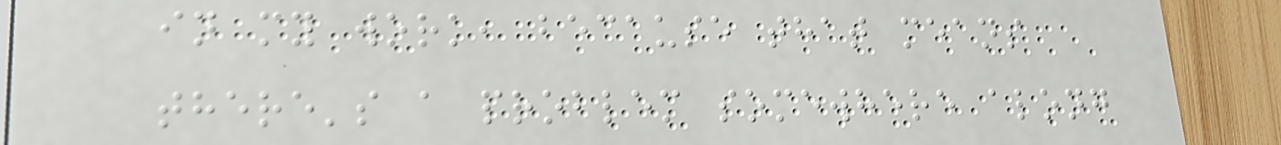in my work, because that means
there's a problem somewhere along
